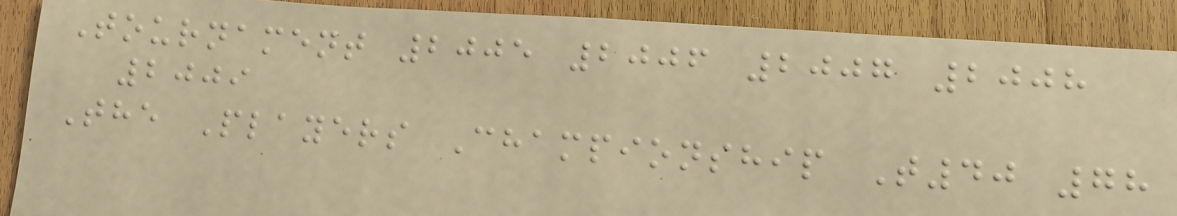Tournament 2005 2006 2007 2008
2009
The Players Championship T40 78
